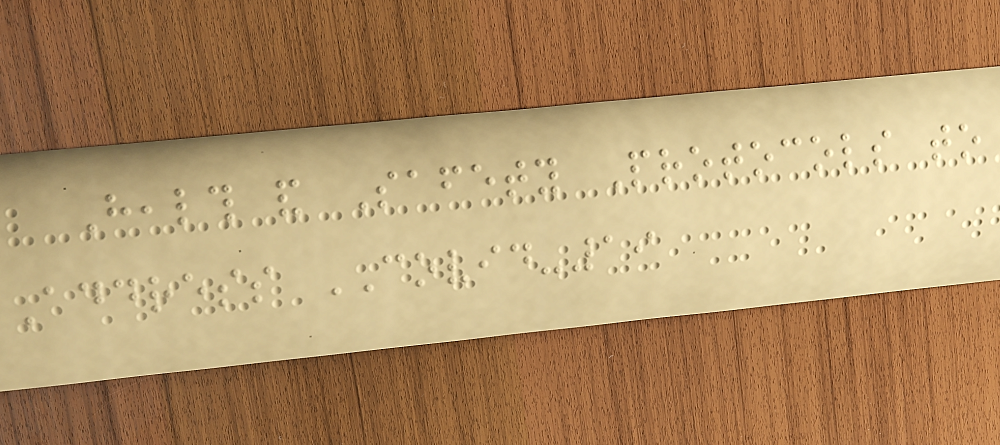Health and Safety Protocols to
Address COVID-19
